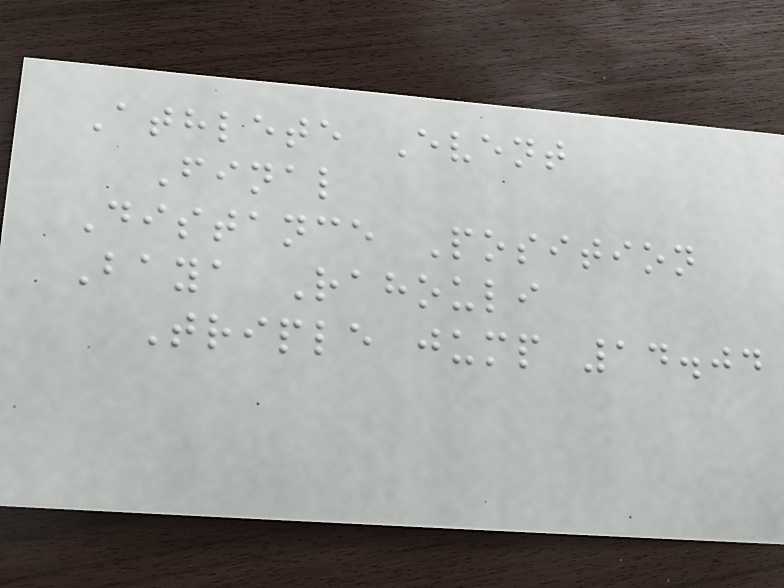Athlete Event
Final
Distance Position
Baya Rahouli
Triple jump 14.04
